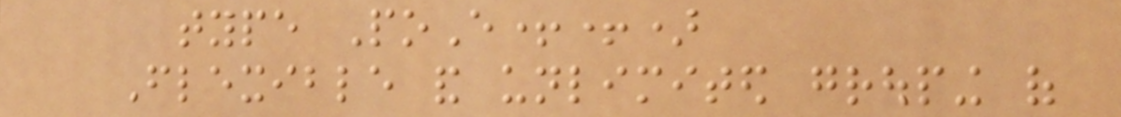type PoE++)
Flexible and unlimited grouping of
